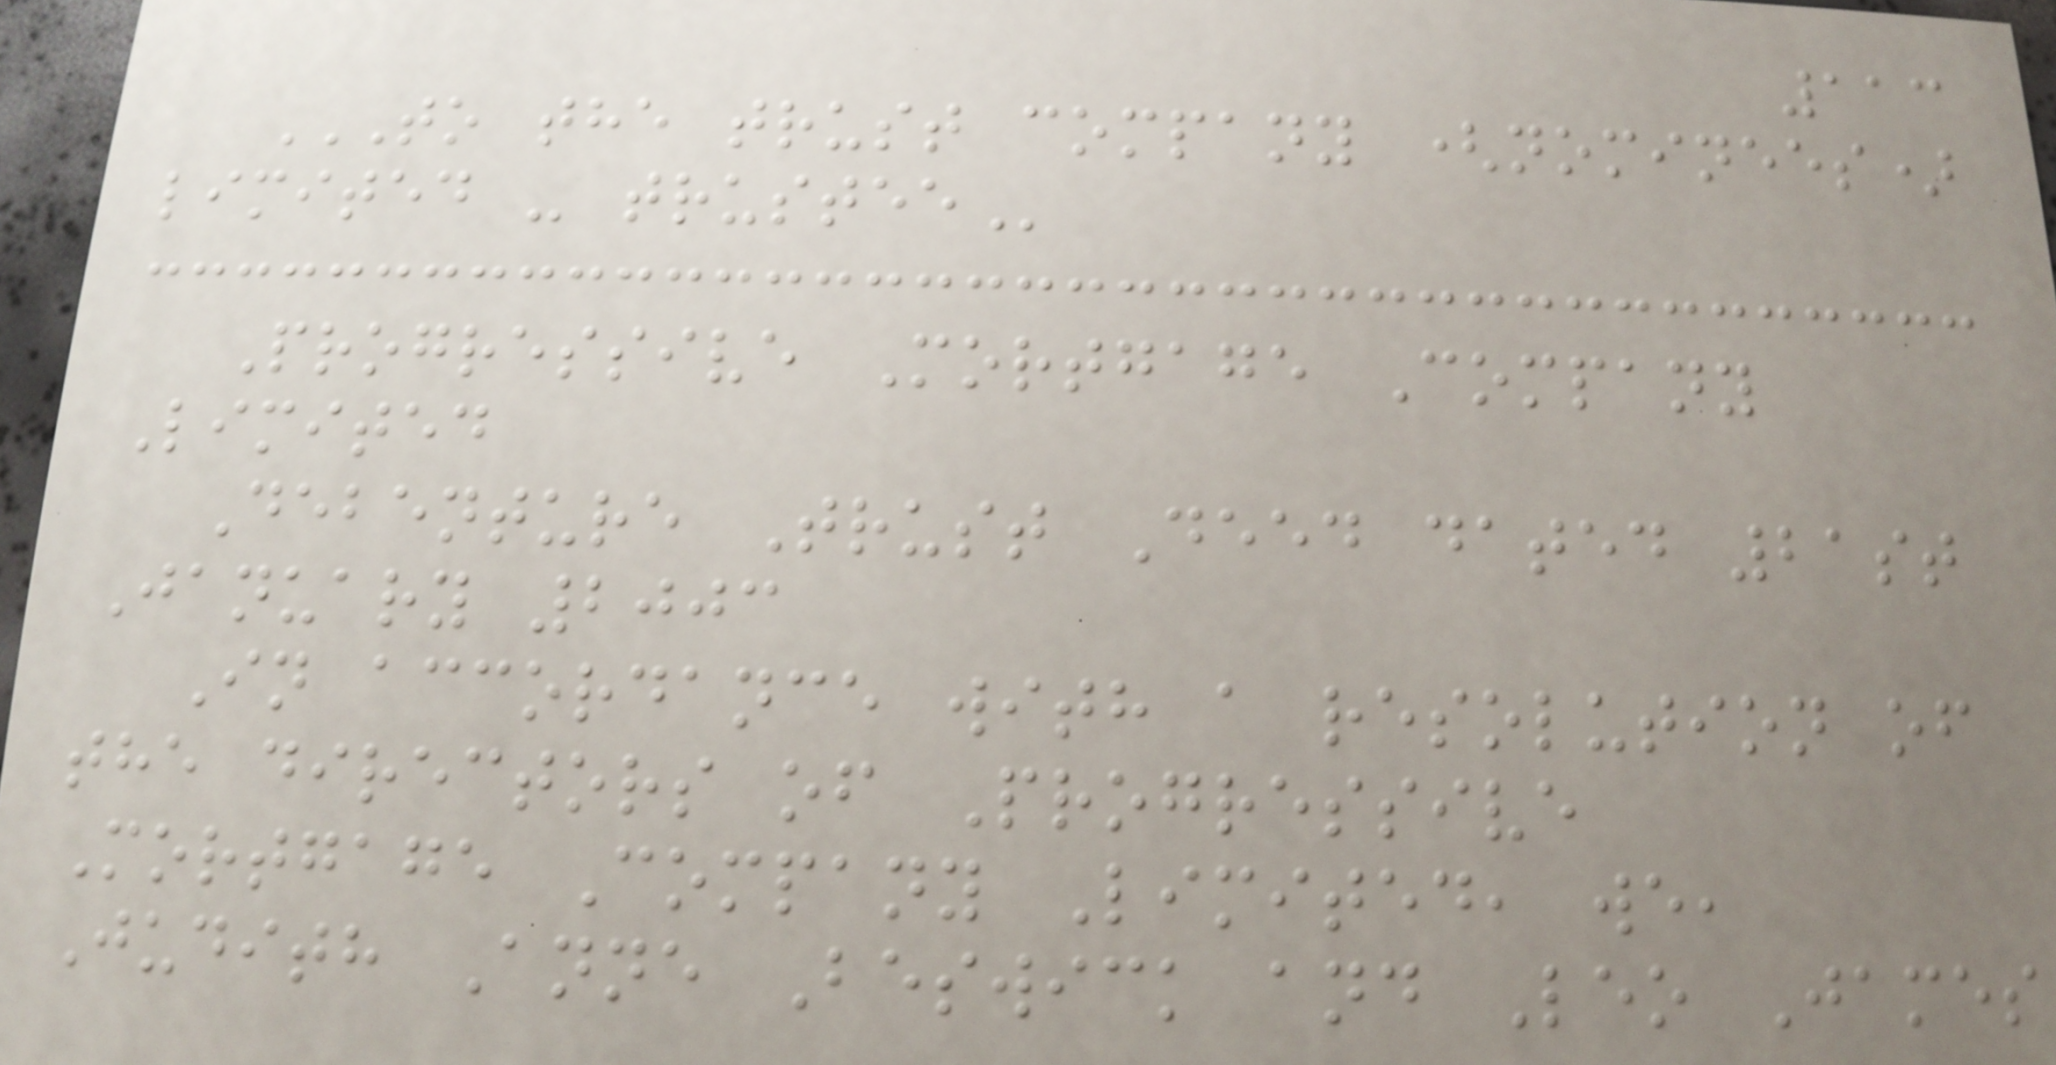113
TO THE TRUST COMPANY (NOMINEES)
LIMITED - TRUSTEE
Progressive Mortgage Company
Limited
Debenture Trust Deed dated 21st
January 2003
In accordance with a resolution of
the directors of Progressive
Mortgage Company Limited, we,
Judith Anne Beswick and Leo James
